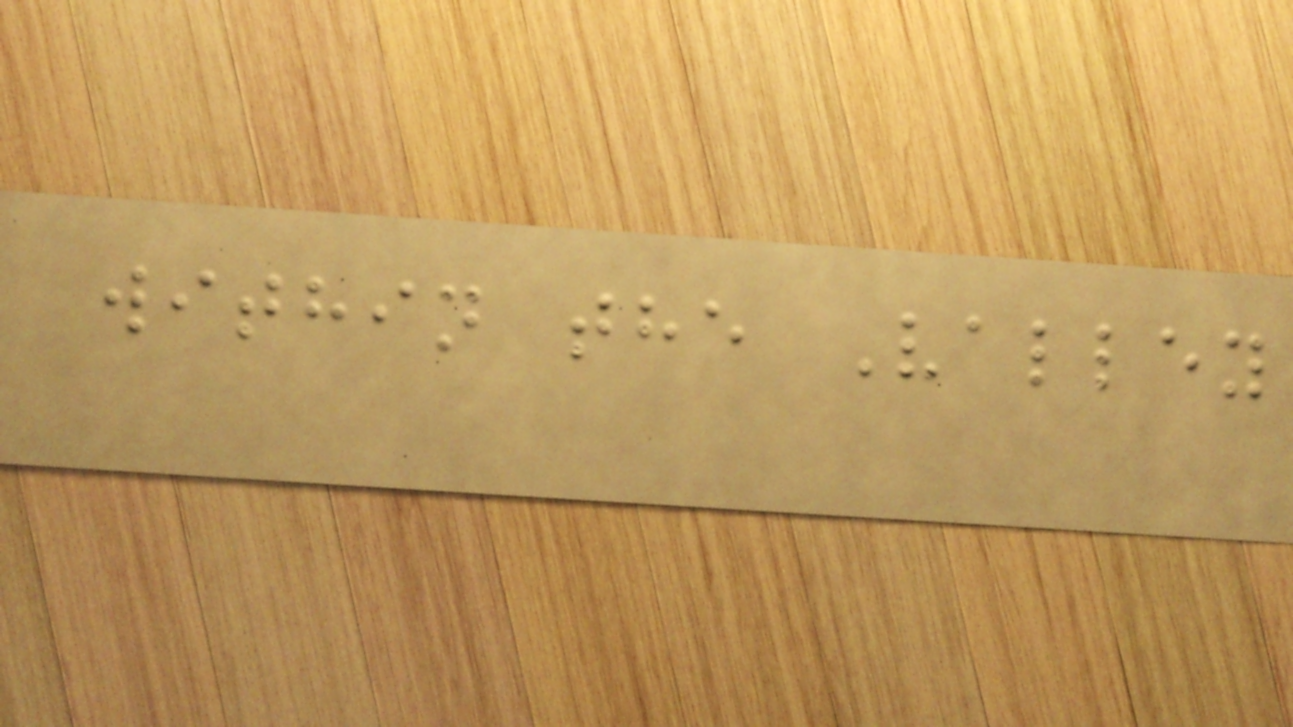within the Valley
